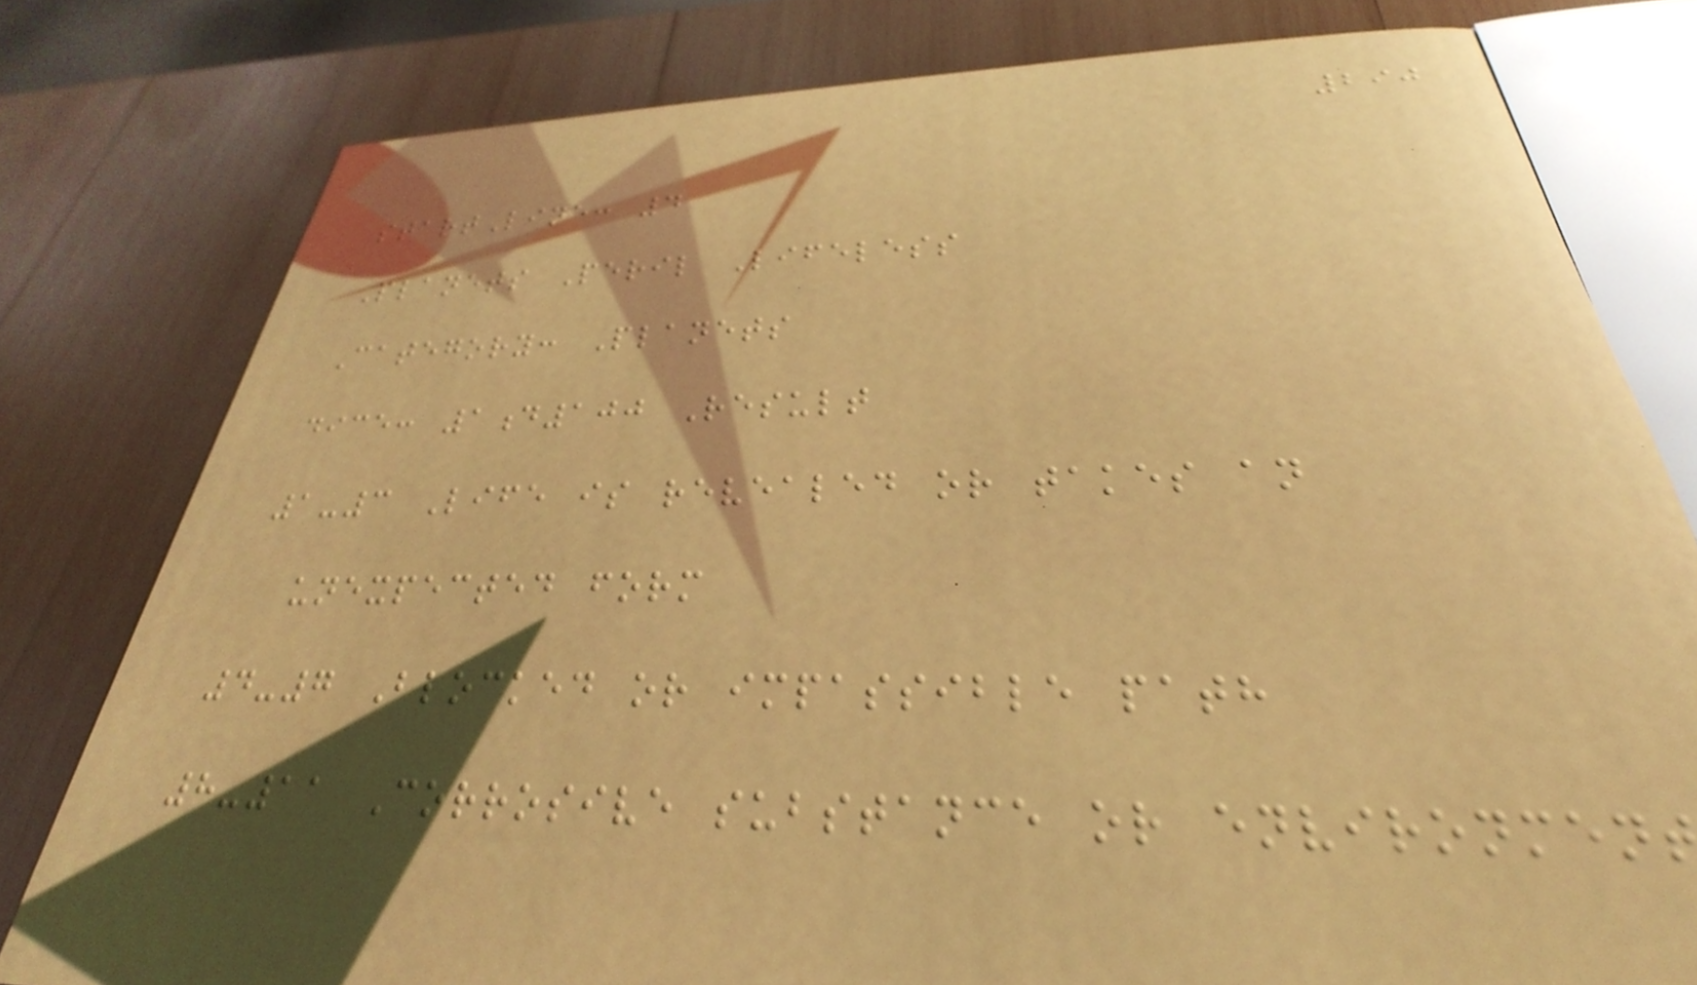290
startLine: 4
Planets Peril Lifeless
Category: Planets
dice: 1d100 Result
1-3 Life is revealed or takes an
unexpected form
4-7 Blocked or impassible path
8-11 Corrosive substance or environment
